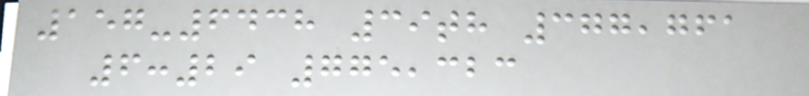157-6438 39th 377,761
6:29 775,323
